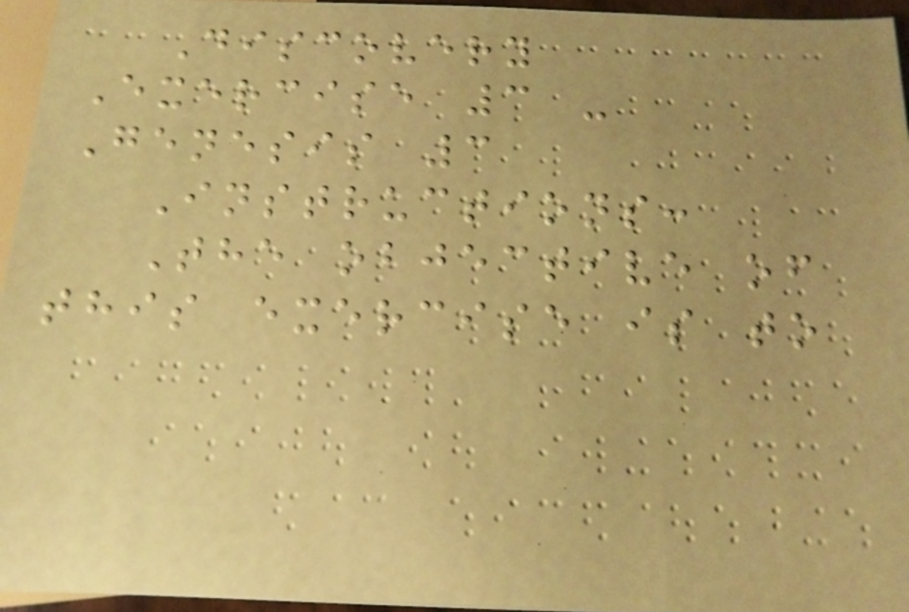Discovery
Exercise 3 -
Genesis 3
Instructions:
The objective of
this exercise is to
